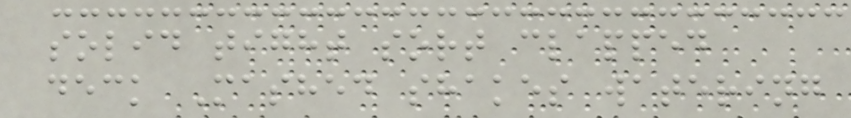solid tight sort clapped
deck Mashed shakes watering
